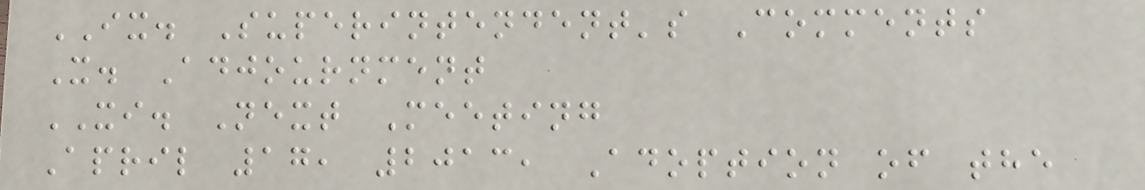IX. Superintendent's Comments
X. Adjournment
XI. Next Meeting
April 17, 2013, Adoption of the
